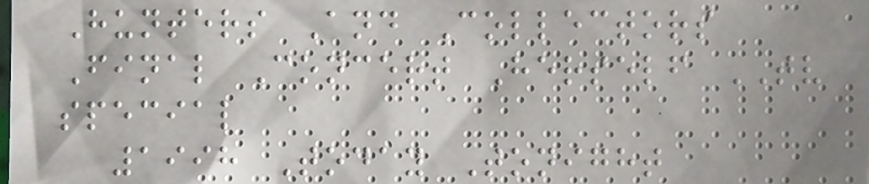Hunters And Collectors
Final Concert Herself TV
special
1998 Today Tonight
